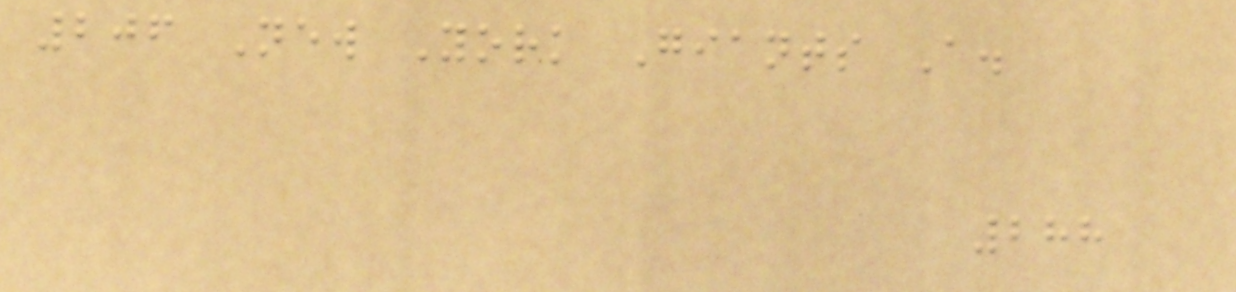206 New York Giants A.
288
